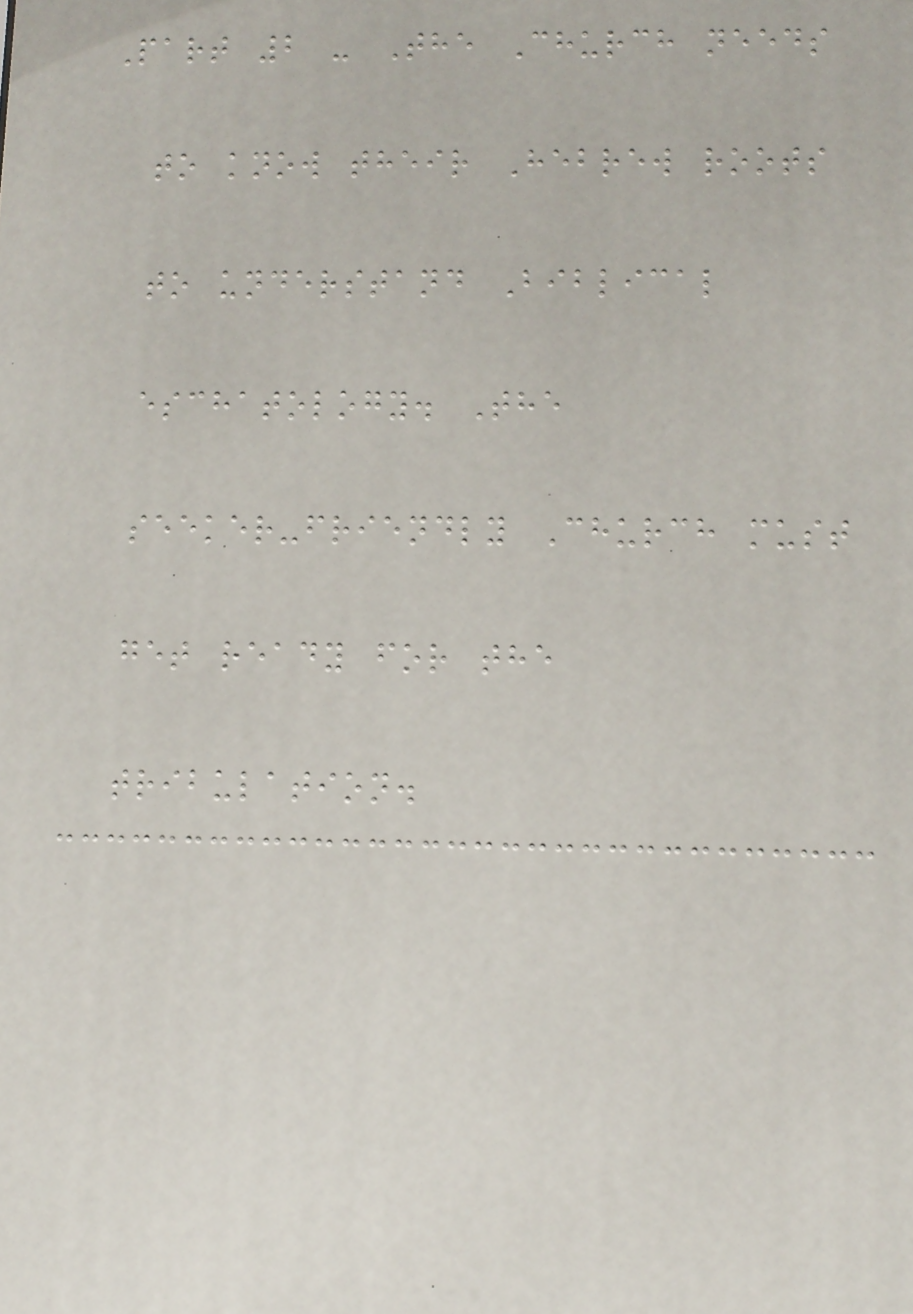Part 2 - The Church needs
to know their Hebrew roots
to understand Biblical
eschatology. The
seeker-friendly Church must
get ready for the
tribulation.
